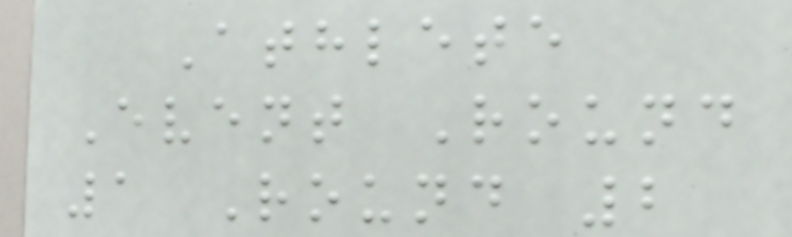Athlete
Event Round
1 Round 2
